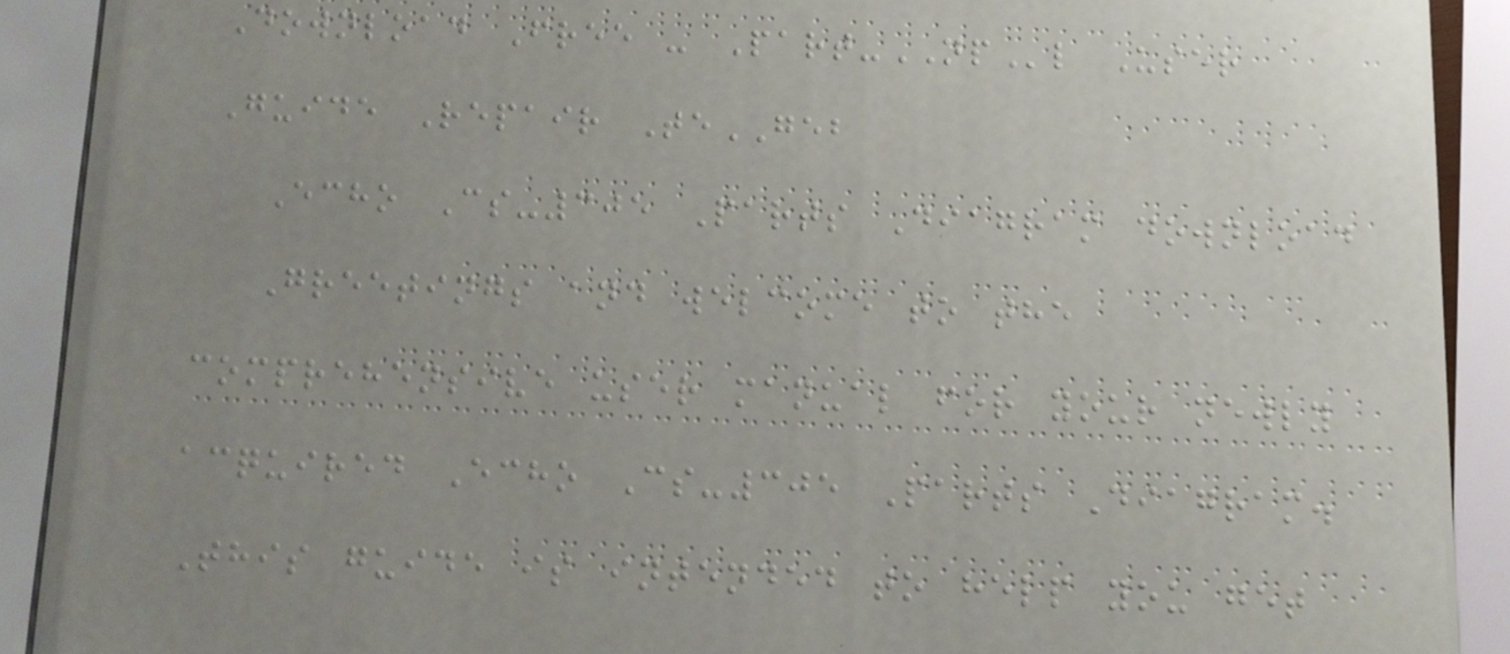Download Free - Part-NPl User
Guide Repair TeGEB
Echo Cs-305 Parts Diagram download
Greetings and welcome to the
comprehensive user manual for your newly
acquired Echo Cs-305 Parts Diagram.
This guide is intended to help you get
